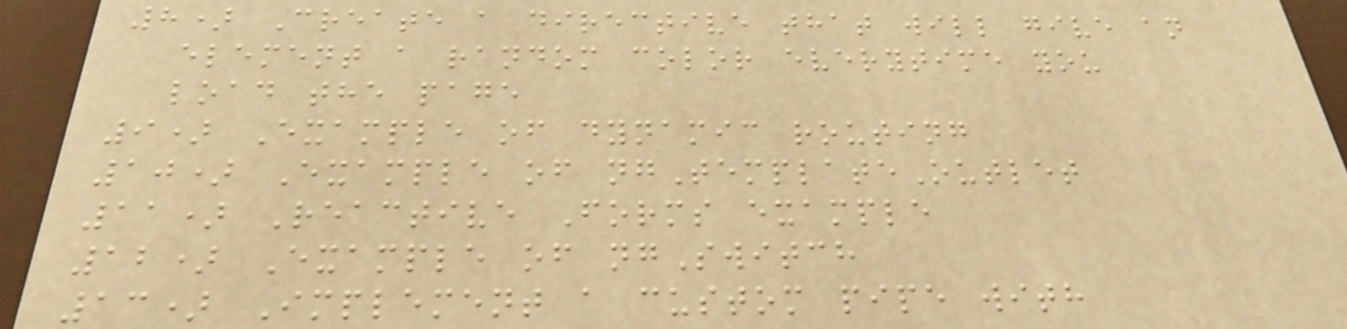8) Create a directive that will give an
element a random color everytime you
load the page
9) Example of dynamic routing
10) Example of ngTemplateOutlet
11) Reactive Forms example
12) Example of ngSwitch
13) Implement a custom pipe with
